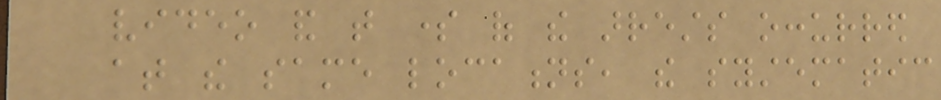video and that some of the arrests occurred
at the same locations, the systematic
